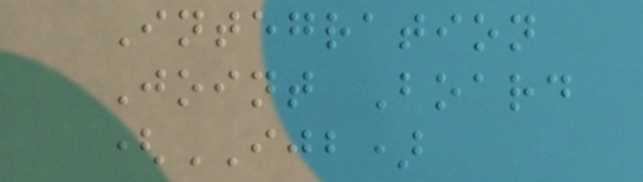Integration
Joint Board
(IJB)
